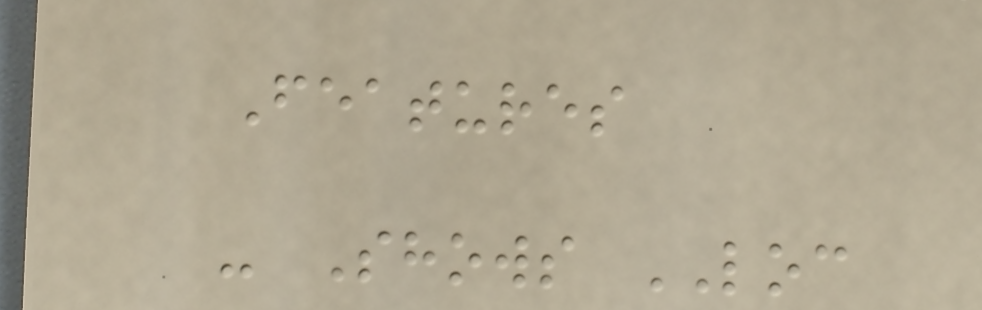Features
- Shows LOC
